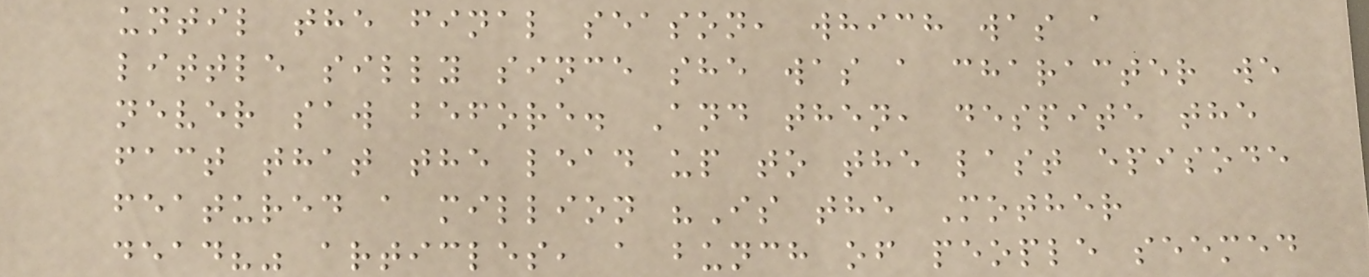until the final season, which was a
little silly since she was a character we
never saw before. And then, despite the
fact that the lead up to the last episode
featured a million "Is the Mother
dead?" articles, a bunch of people seemed
